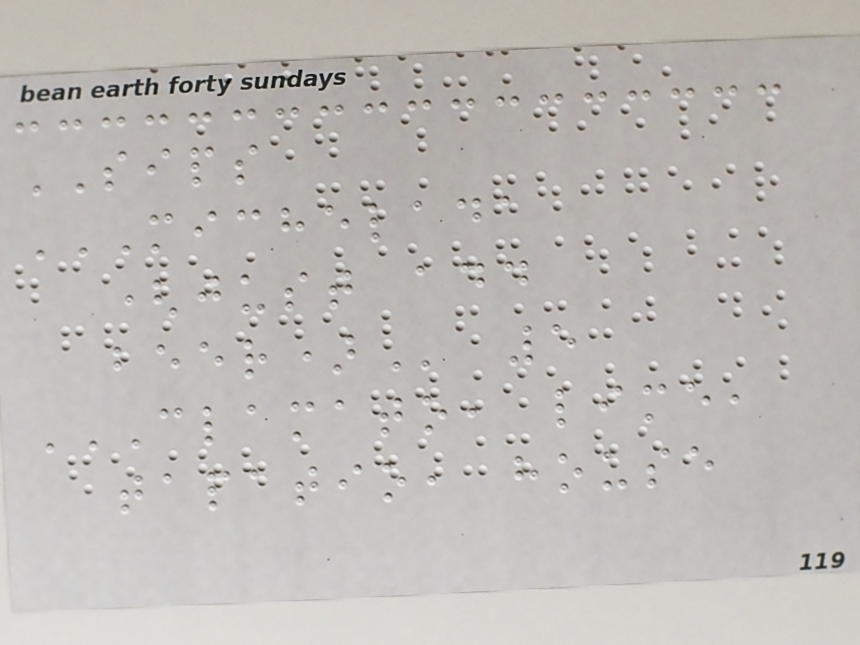SIPS
MICHELADA
(JUST ADD
BEER) 5
CLAMATO, LIME,
TAPATIO, HOUSE
